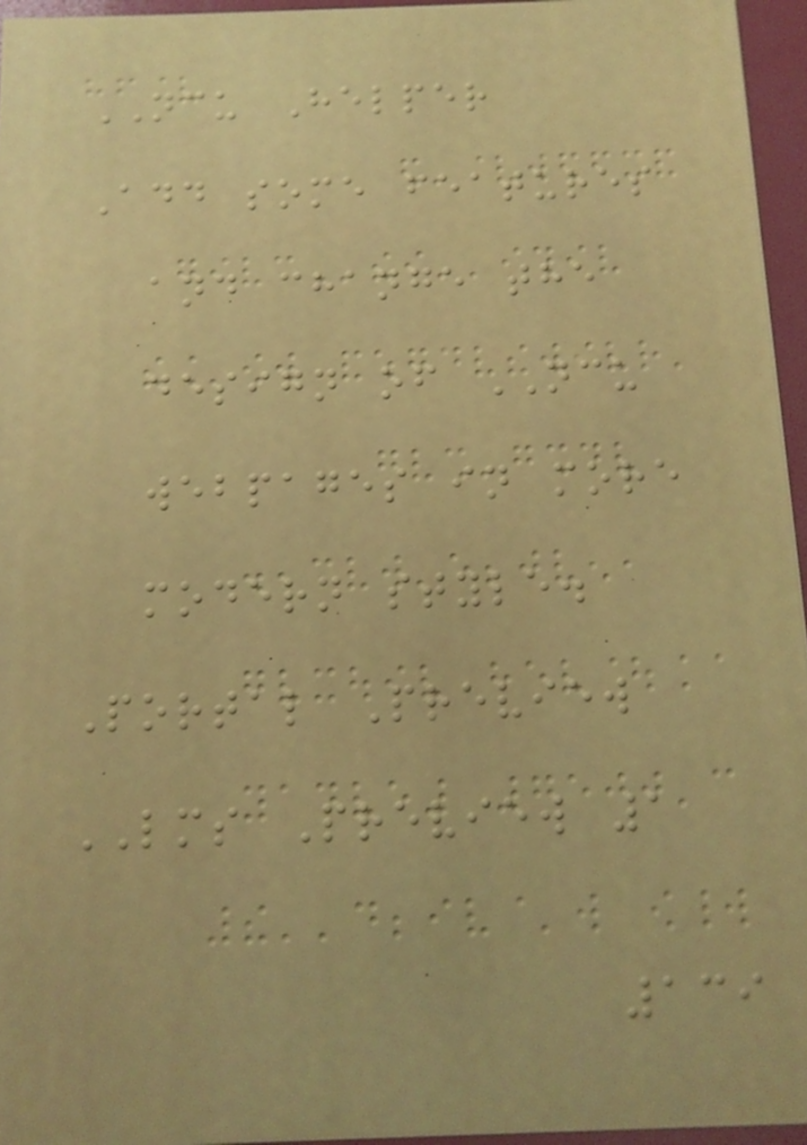NCU Helper
Add some features
and change the
design of NCU
webpages in more
modern style.
Portal Preview
LMS Preview 1
139
